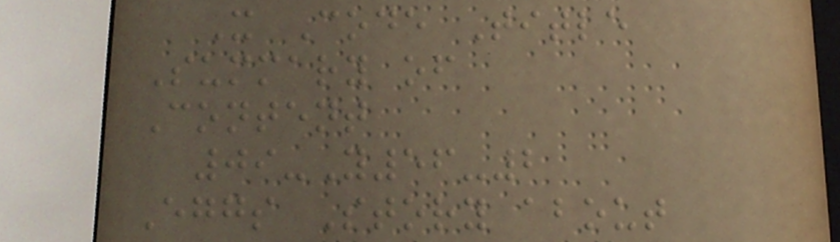X Code Title
Summary of
Content
09-Y56-2
Eggs Story about
